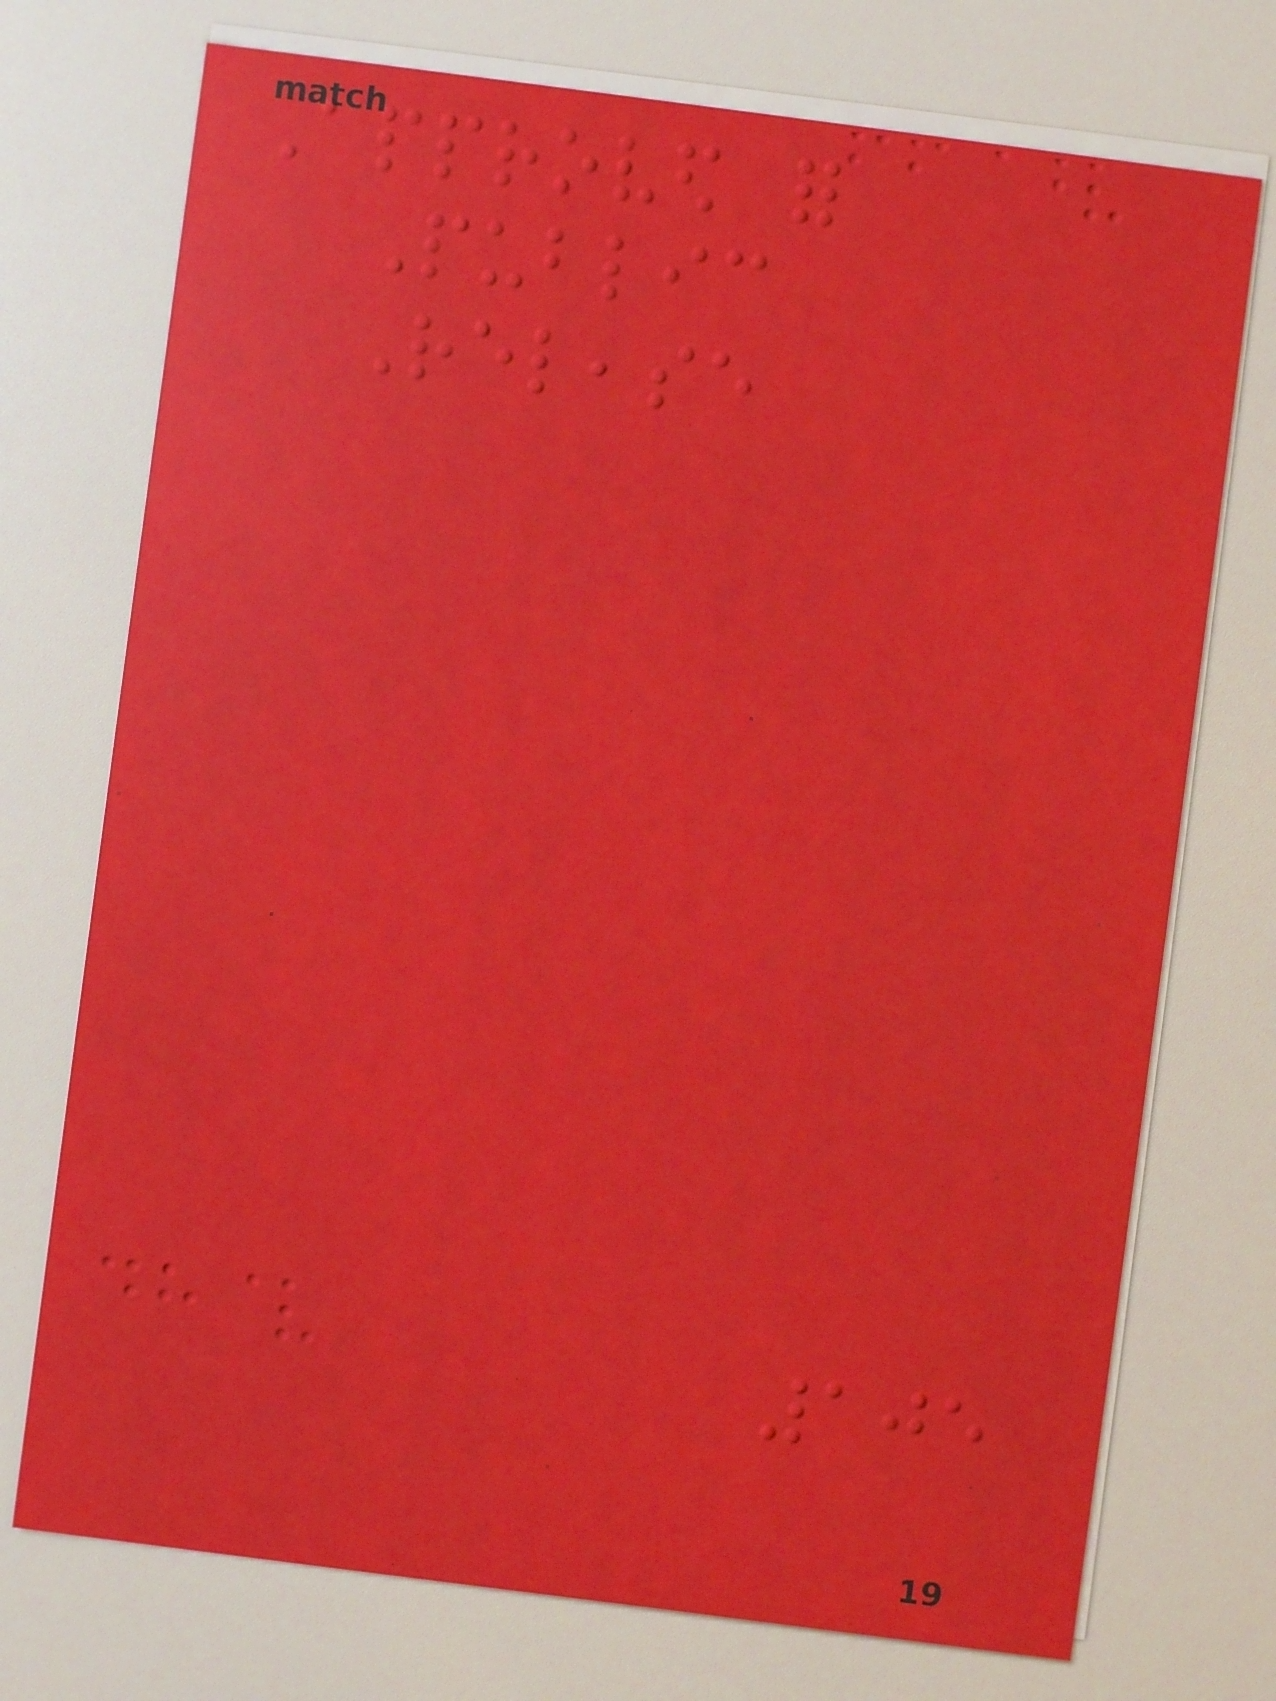Approved for
Public
Release
105
